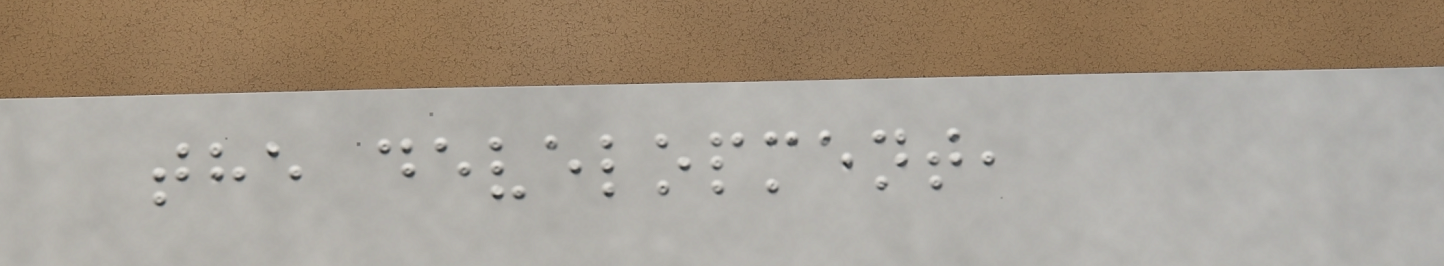the development,
